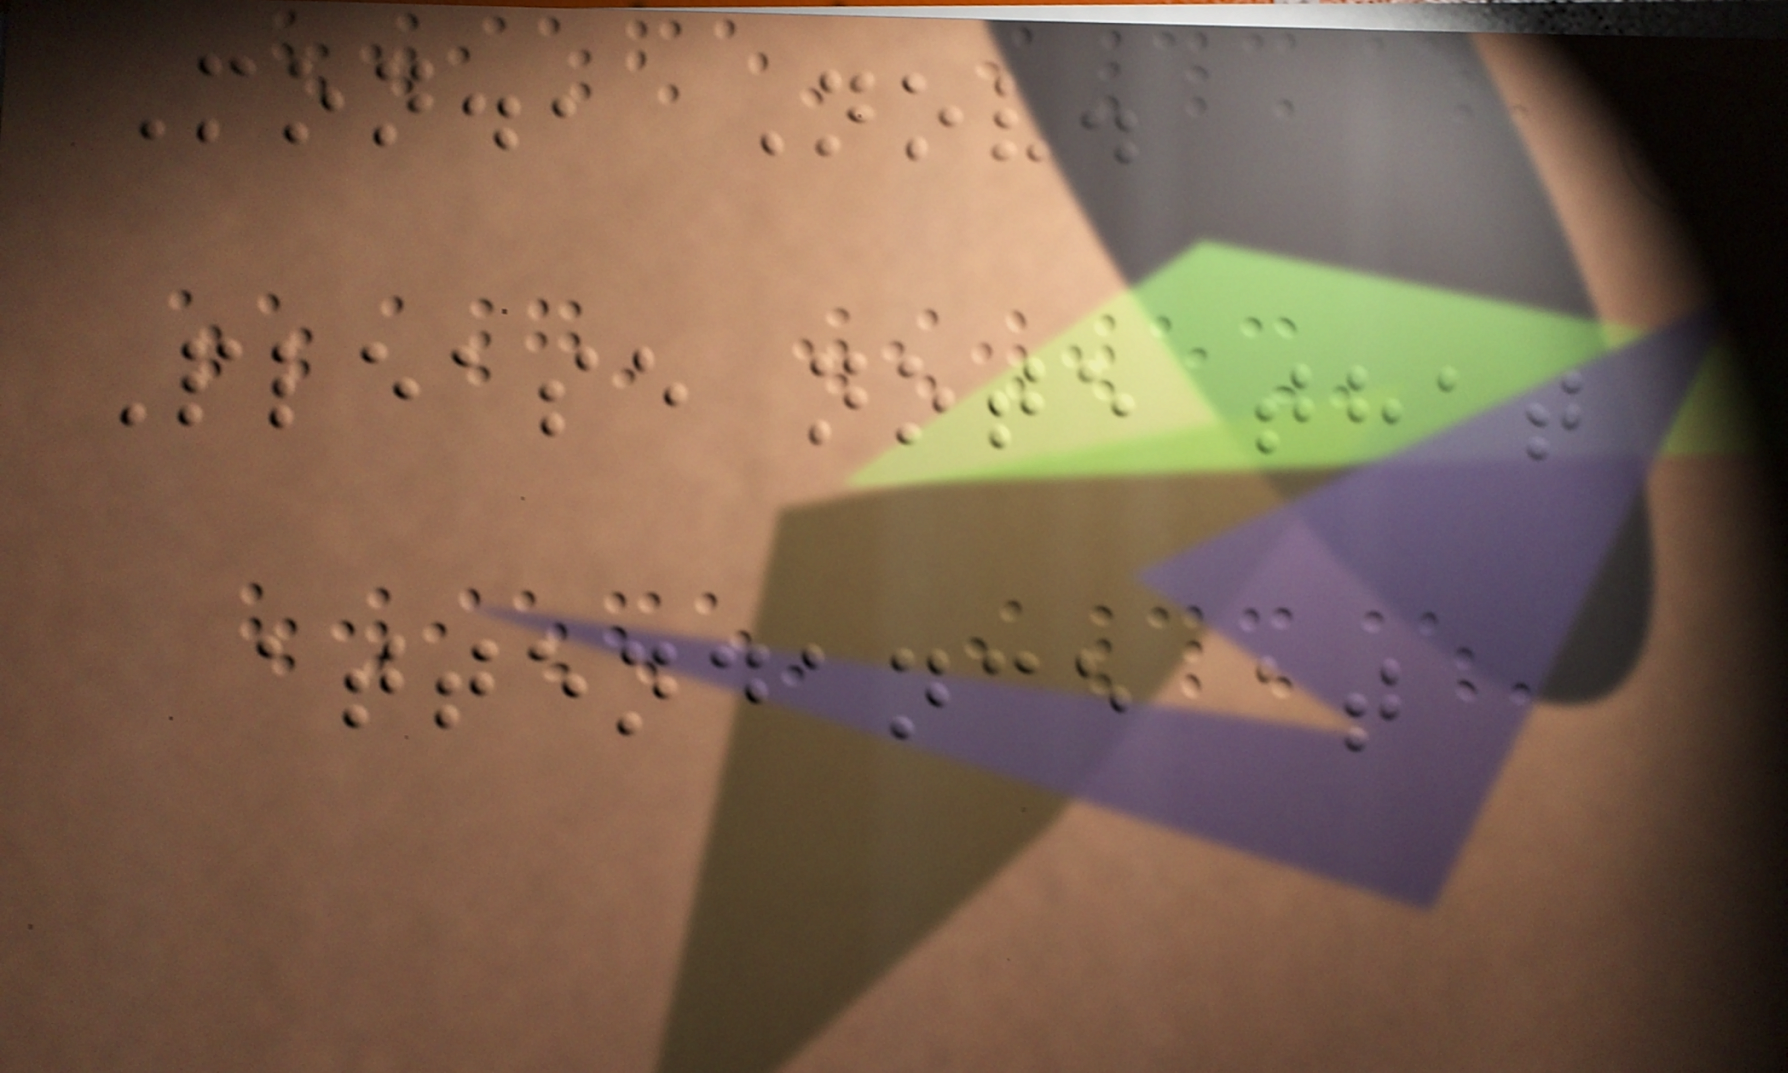Mon., Nov.
Please note that
attendance at
